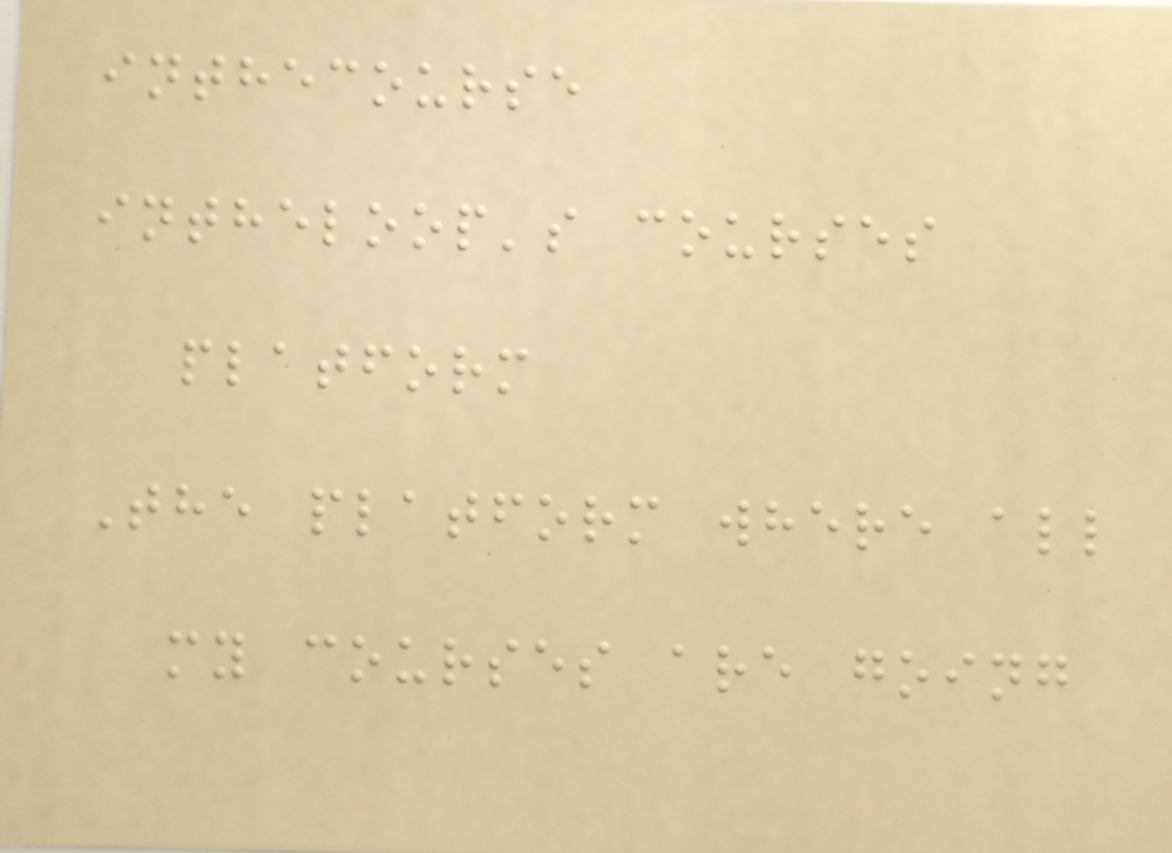inthecourse
intheloop's courses
platform
The platform where all
my courses are going
